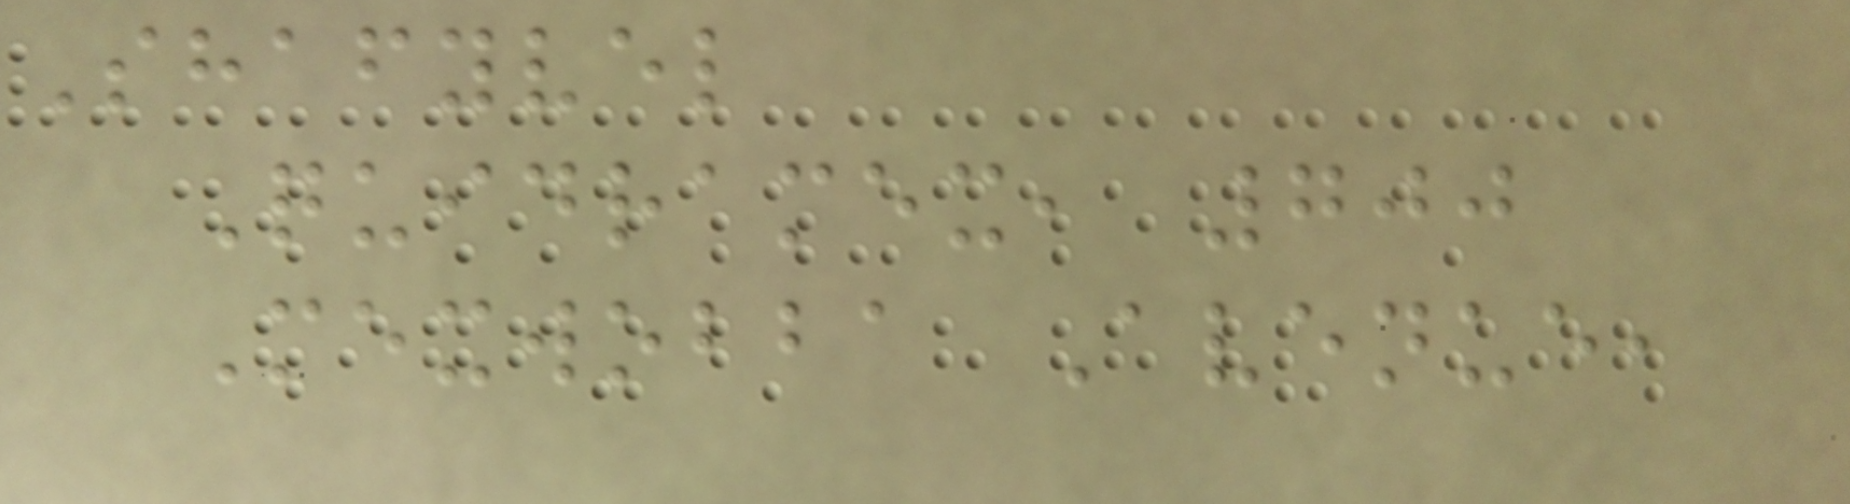Shafyvel
Quidramex, 700
Mexwobba Avenue,
